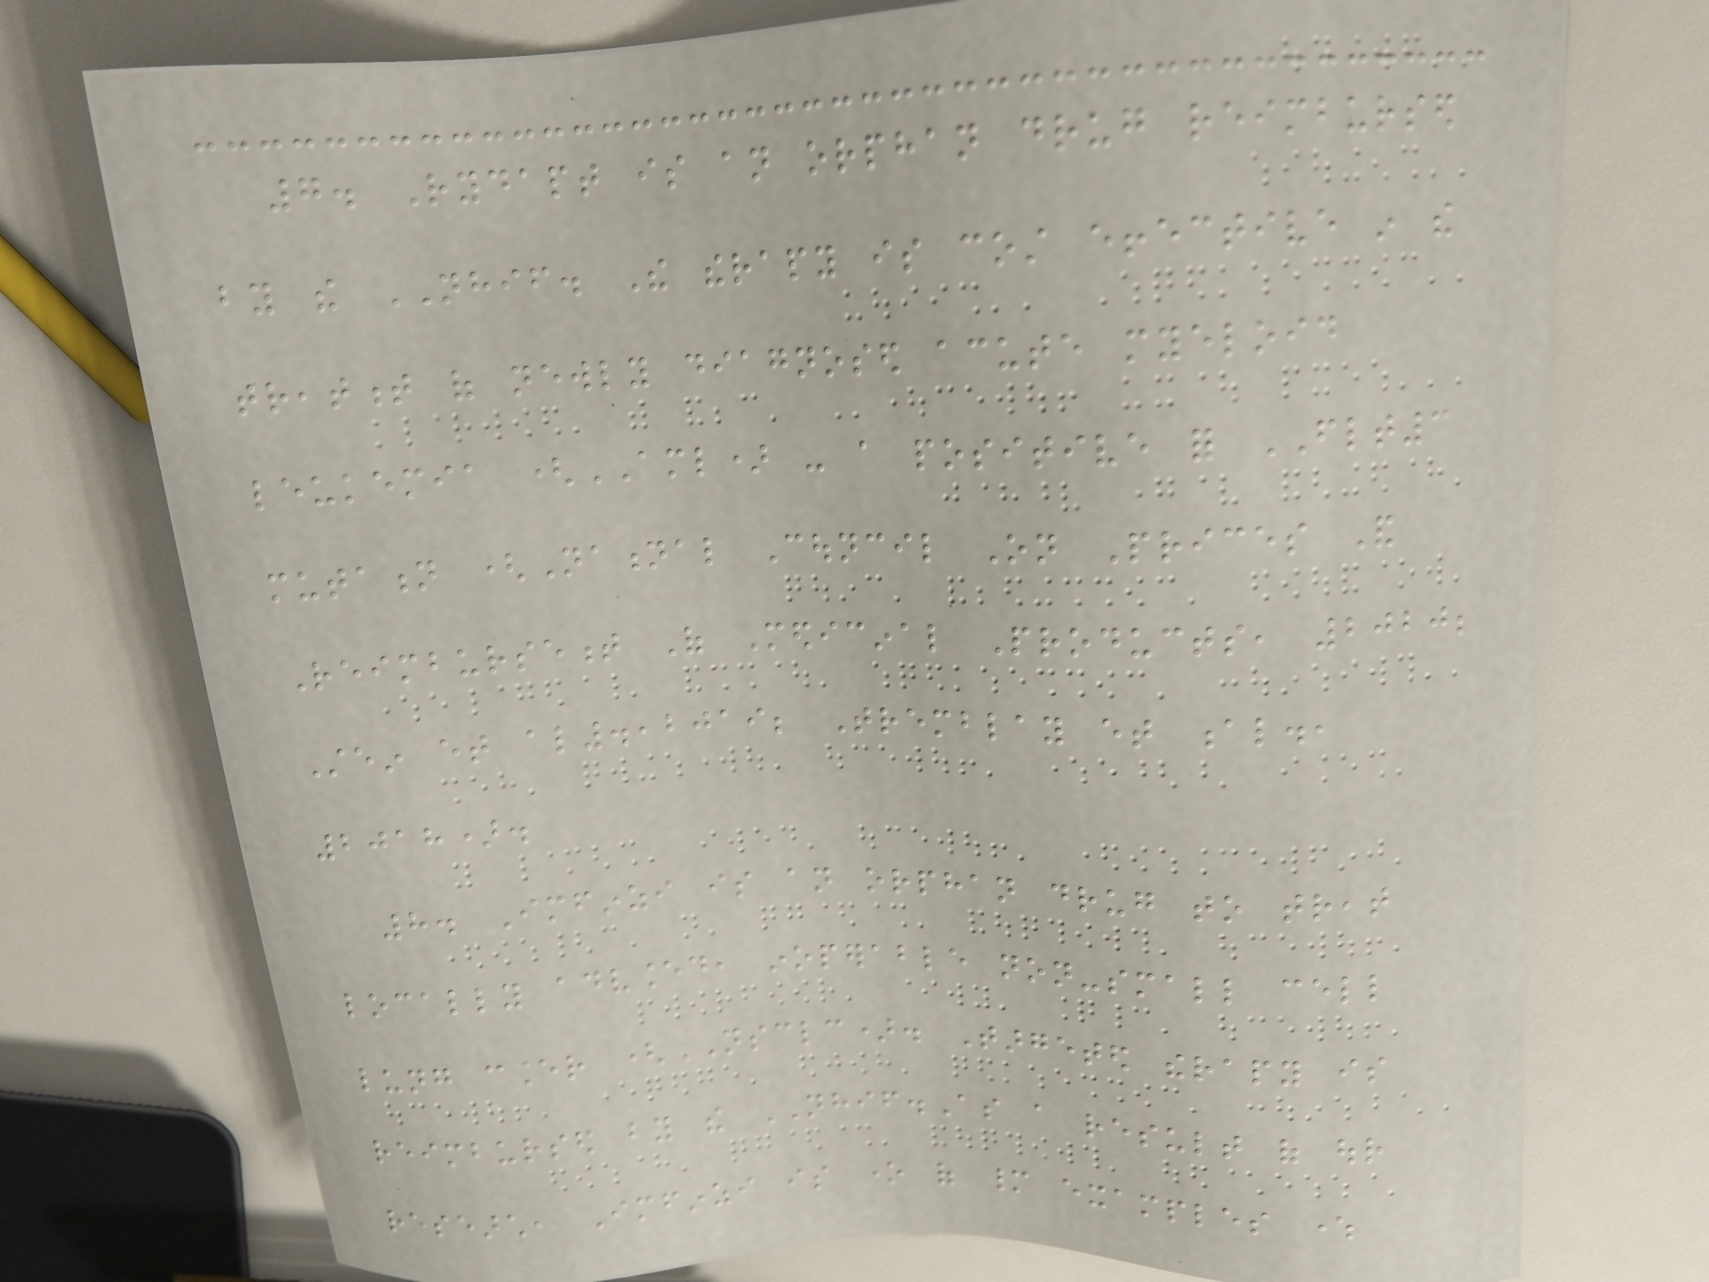7. Rydapt is an orphan drug reimbursed
by the NHIF. The therapy is cost effective in the
treatment of newly diagnosed acute myeloid
leukemia (AML) - a positive for FLT3
mutation (National Council On Prices And
Reimbursement Of Medicinal Products, 2020;
Stein et al.,2019; Tremblay et al.,
2018).
8. Imfinzi is an orphan drug to treat
locally advanced, inoperable non-small cell
lung cancer (NSCLC). Targeted therapy is
reimbursed by the NHIF.As a result of our
research, Imfinzi is one of many examples where
